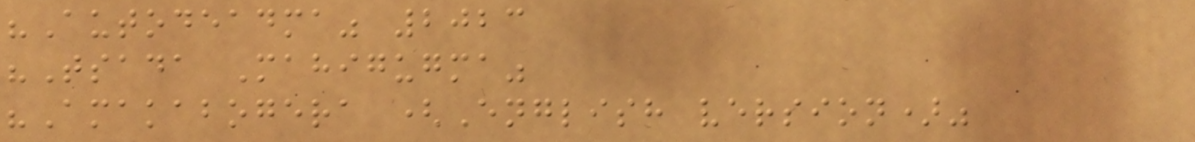"Autodeadma" 2023
"Tsada Mahigugma"
"Amakabogera (English version)"
